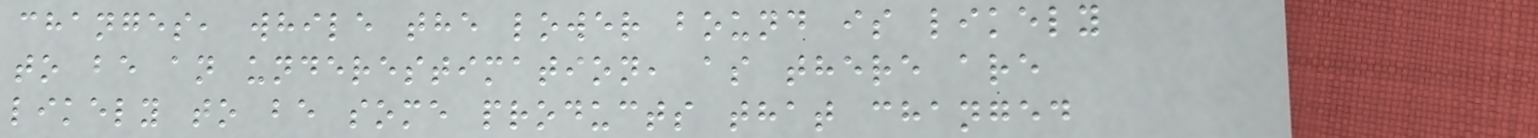changes, while the lower bound is likely
to be an underestimation, as there are
likely to be some products that changed
